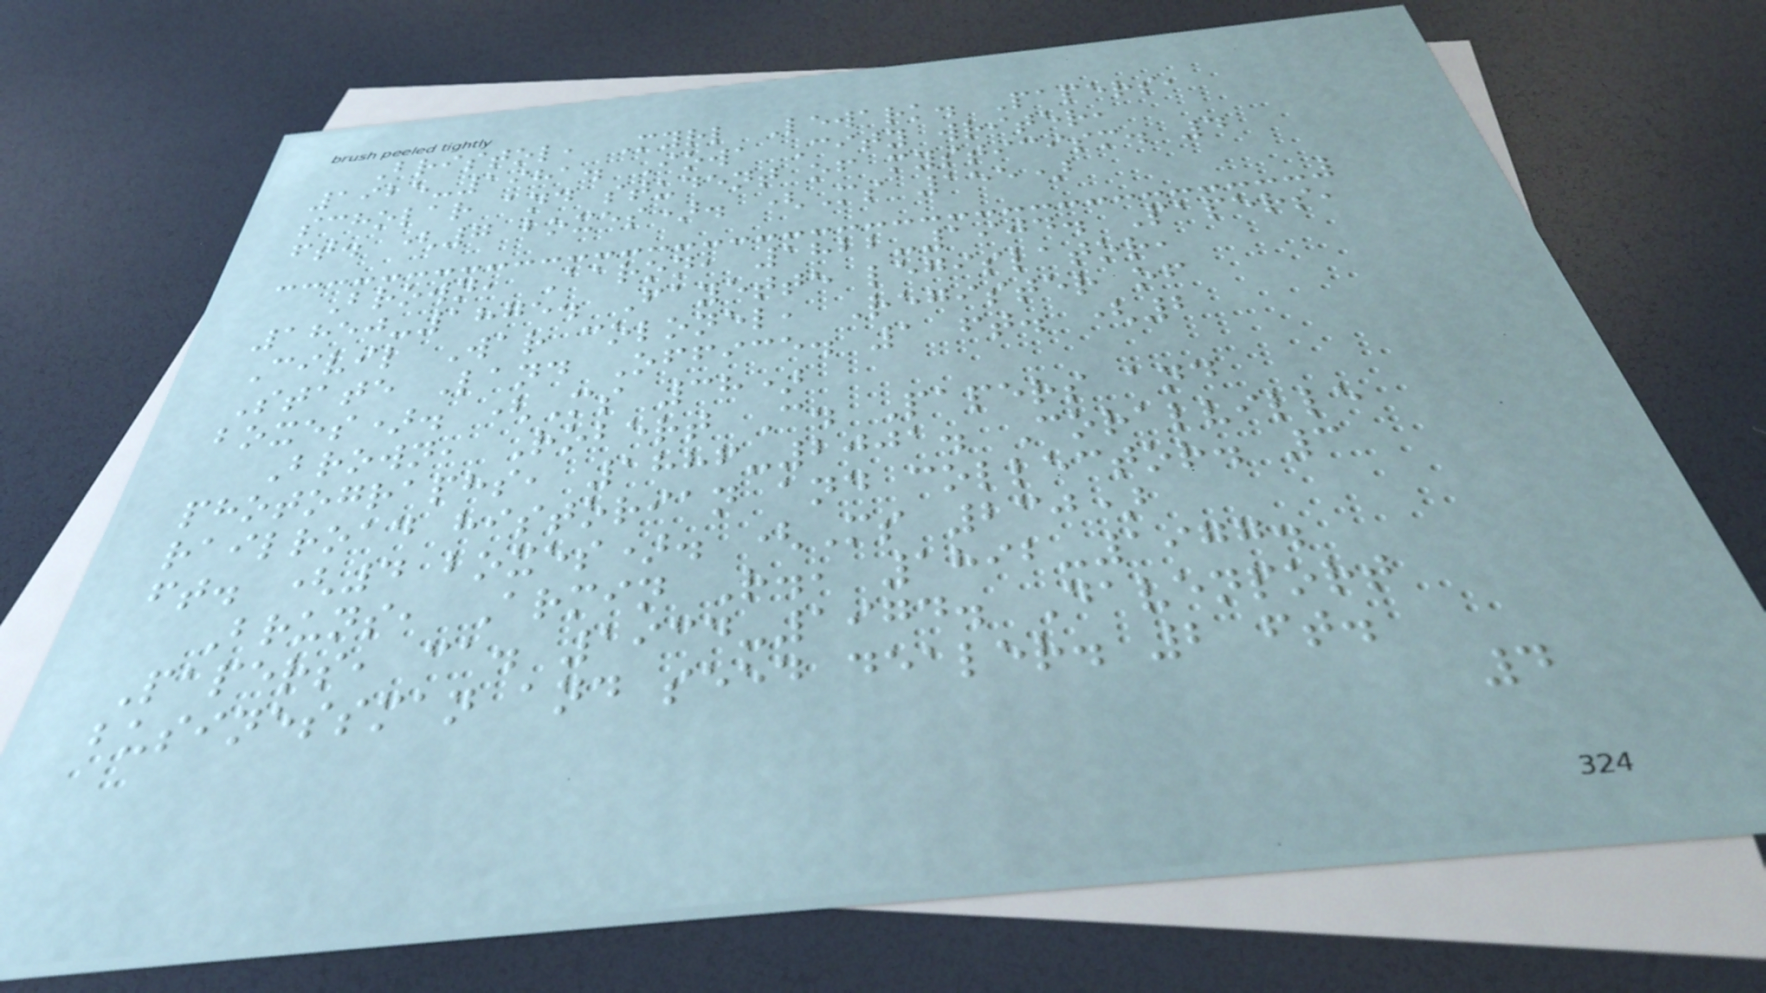Bristol, Myrl Lewark. Papers,
1925-1981. Iowa City writer,
scholar and student of mysticism. 4
ft. (7 boxes). (Ms 155)
Brown, Aaron, 1822-1904. Papers,
1850-1875. Fayette legislator,
Civil War colonel, Register of
State Land Office. 1 ft. (2
boxes). (Ms 38)
Brown, Robert C. Papers and
photographs, 1886-2001. Coralville
railroad historian and collector. 3
ft. (4 boxes). (Ms 230)
Bruns, Armin R., 1892-1977.
Papers, ca. 1934-1974. Davenport
businessman and seed dealer. 2 ft.
4
